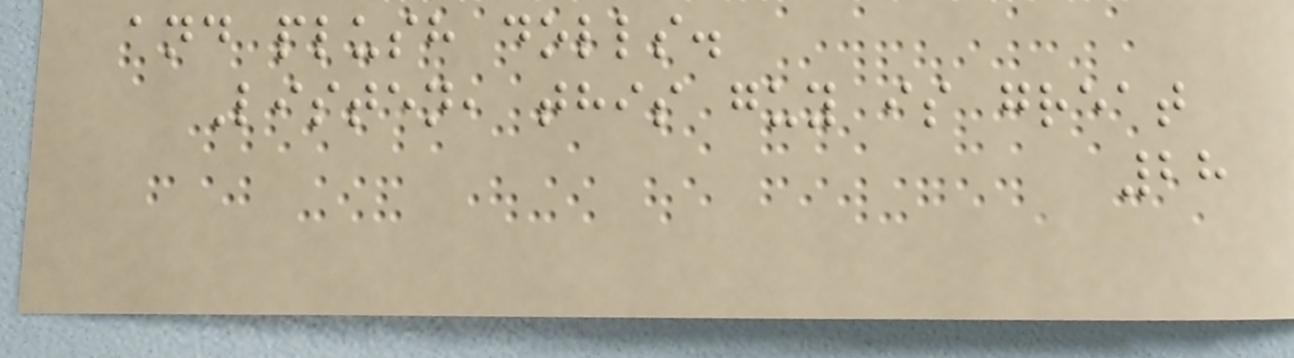and plush dolls.
Listen, this guy is great
28
